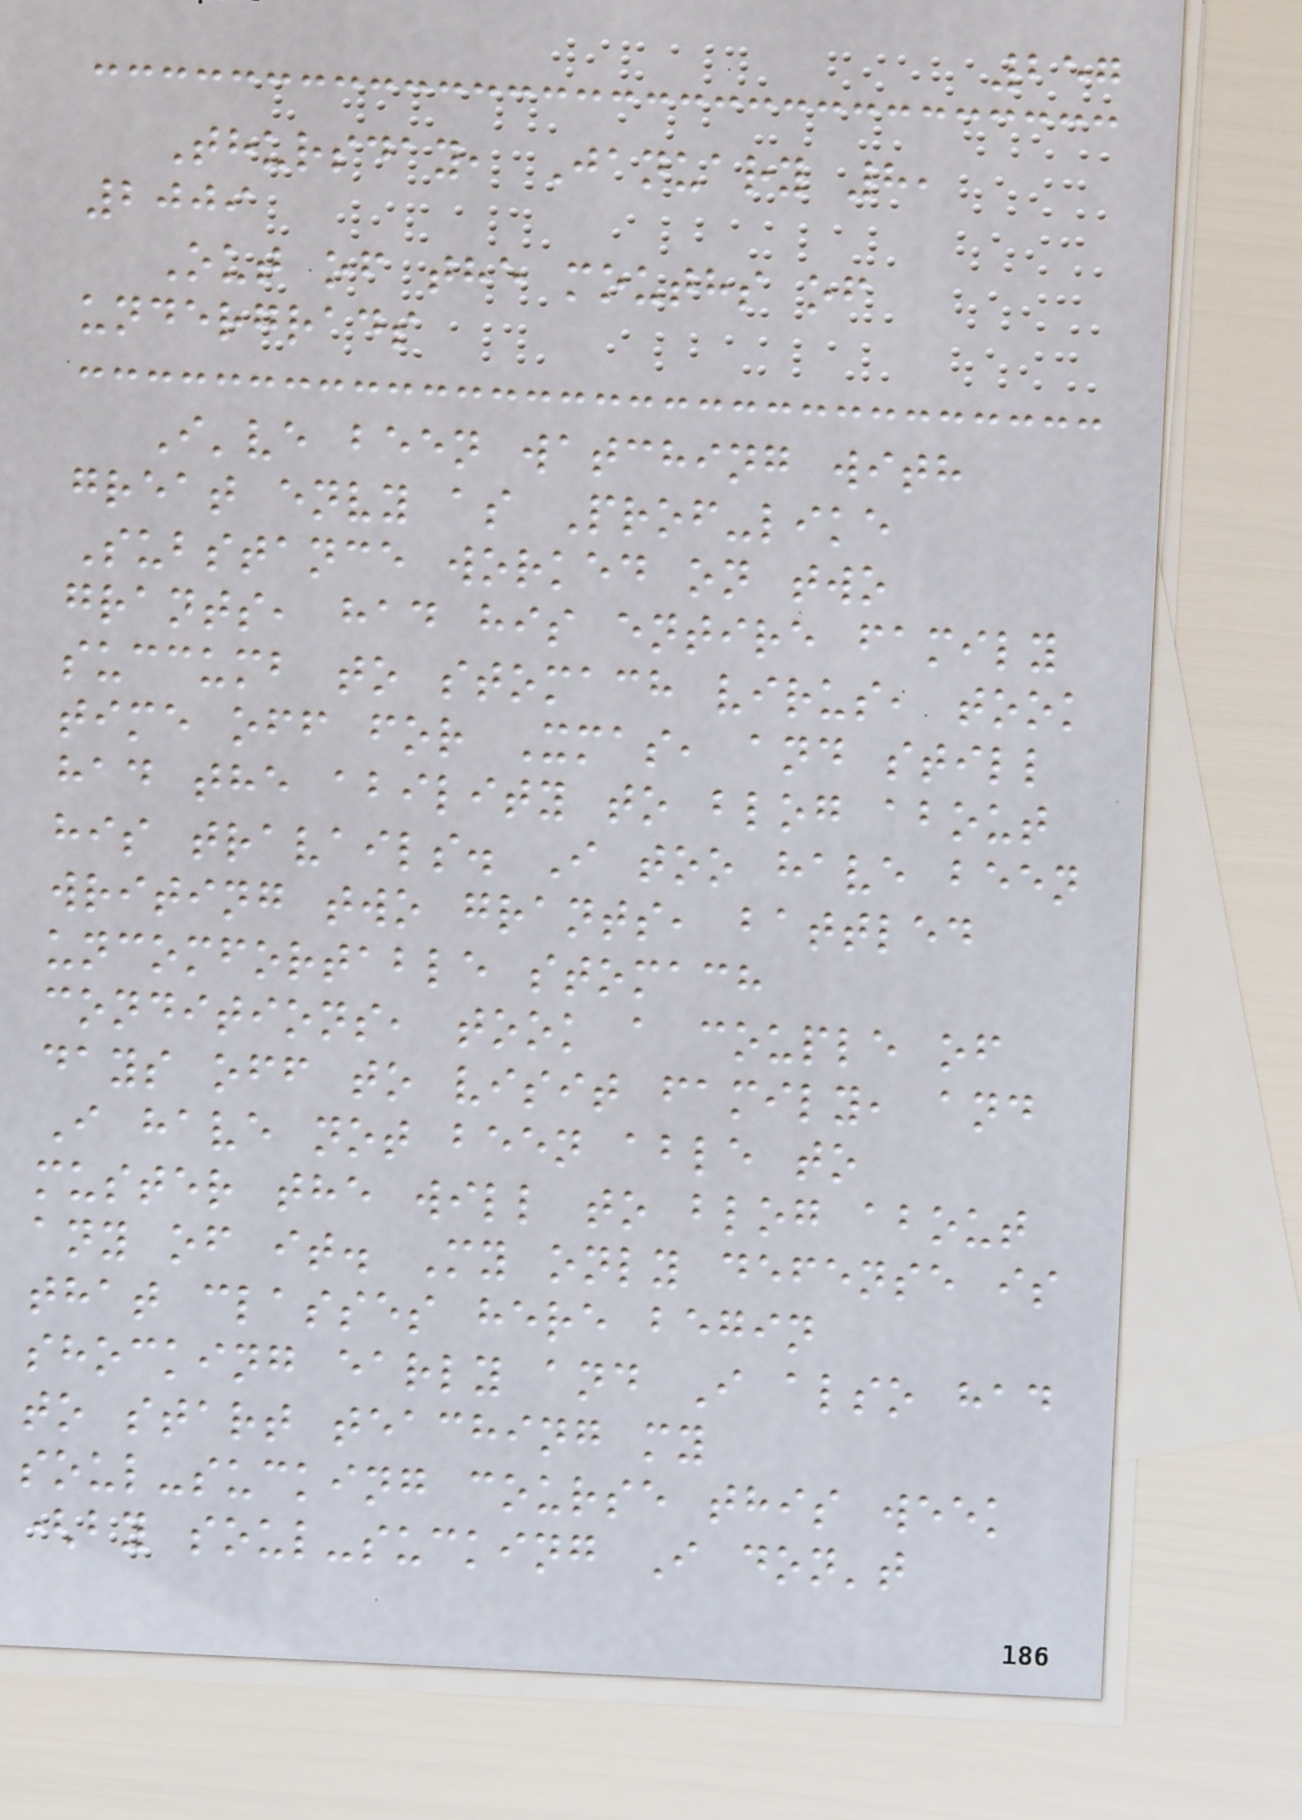257
Thursday, January 8,
2009
Out of the mouths of
undergrads
I've been watching with
great envy as Prof-like
Substance worked on two
grants, had his entire family
succumb to stomach virus, took
time off for Xmas, and still
had the ability to blog about
his travails. I too have been
writing two grants, battled
uncomfortable stomach
conditions, took a couple of
days off to visit family, and
I have not been able to
muster the will to blog about
any of it. My only defense is
that classes here begin
shocking early and I also had
to start teaching my
soul-sucking course this week
(by soul-sucking I don't
